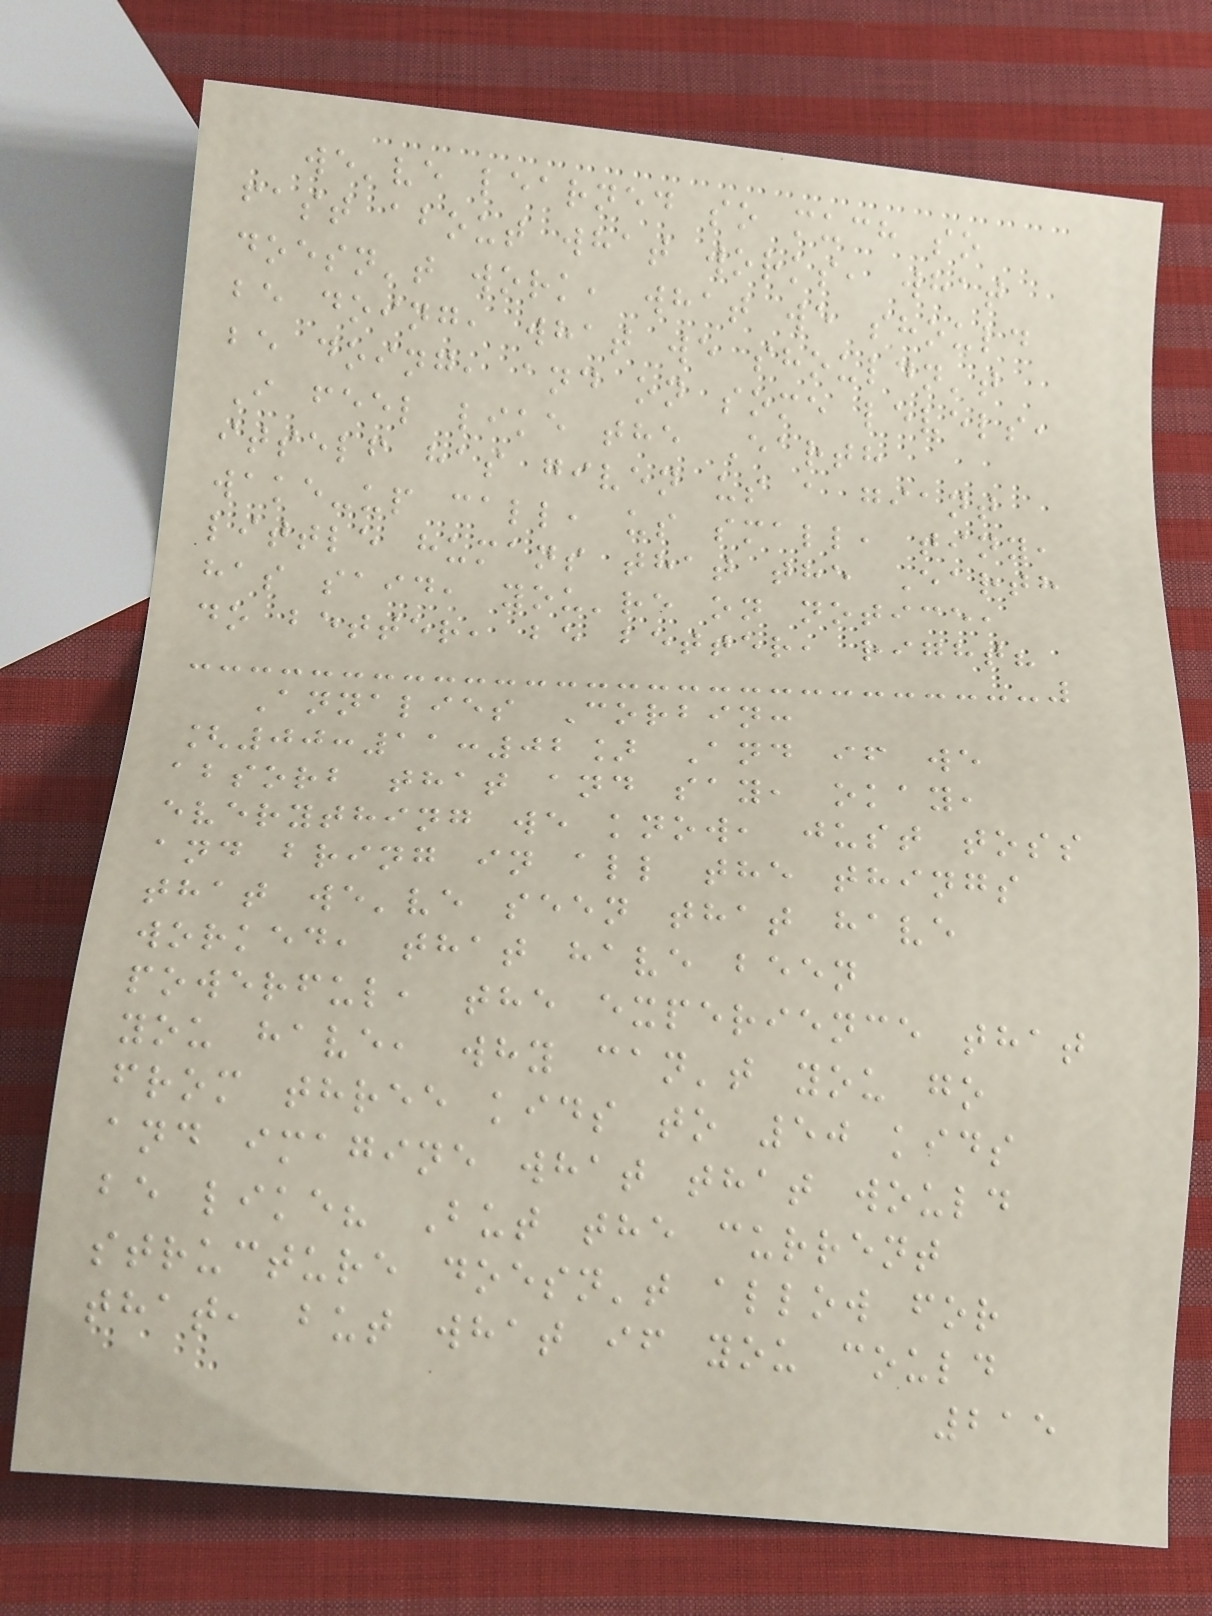we've learned so much so
fast about what works, what
doesn't work, what we should
be doing, what we shouldn't
be doing, and on some levels,
I feel like the Earth
itself has given us a giant
wake-up call, us small, tiny,
little humans that the Earth
has said, you're on notice,
do better, be better, right?
Annalies Corbin:
[00:11:02] And if we
absorb that and say, okay,
everything we know, just toss
and bring in all the things
that we've seen that have
worked, that have been
powerful, the experience that
you have, why can't you go
from three kids to 50 kids
and imagine what that would
be like? But the current
structure doesn't allow for
that, but what if you could
215
